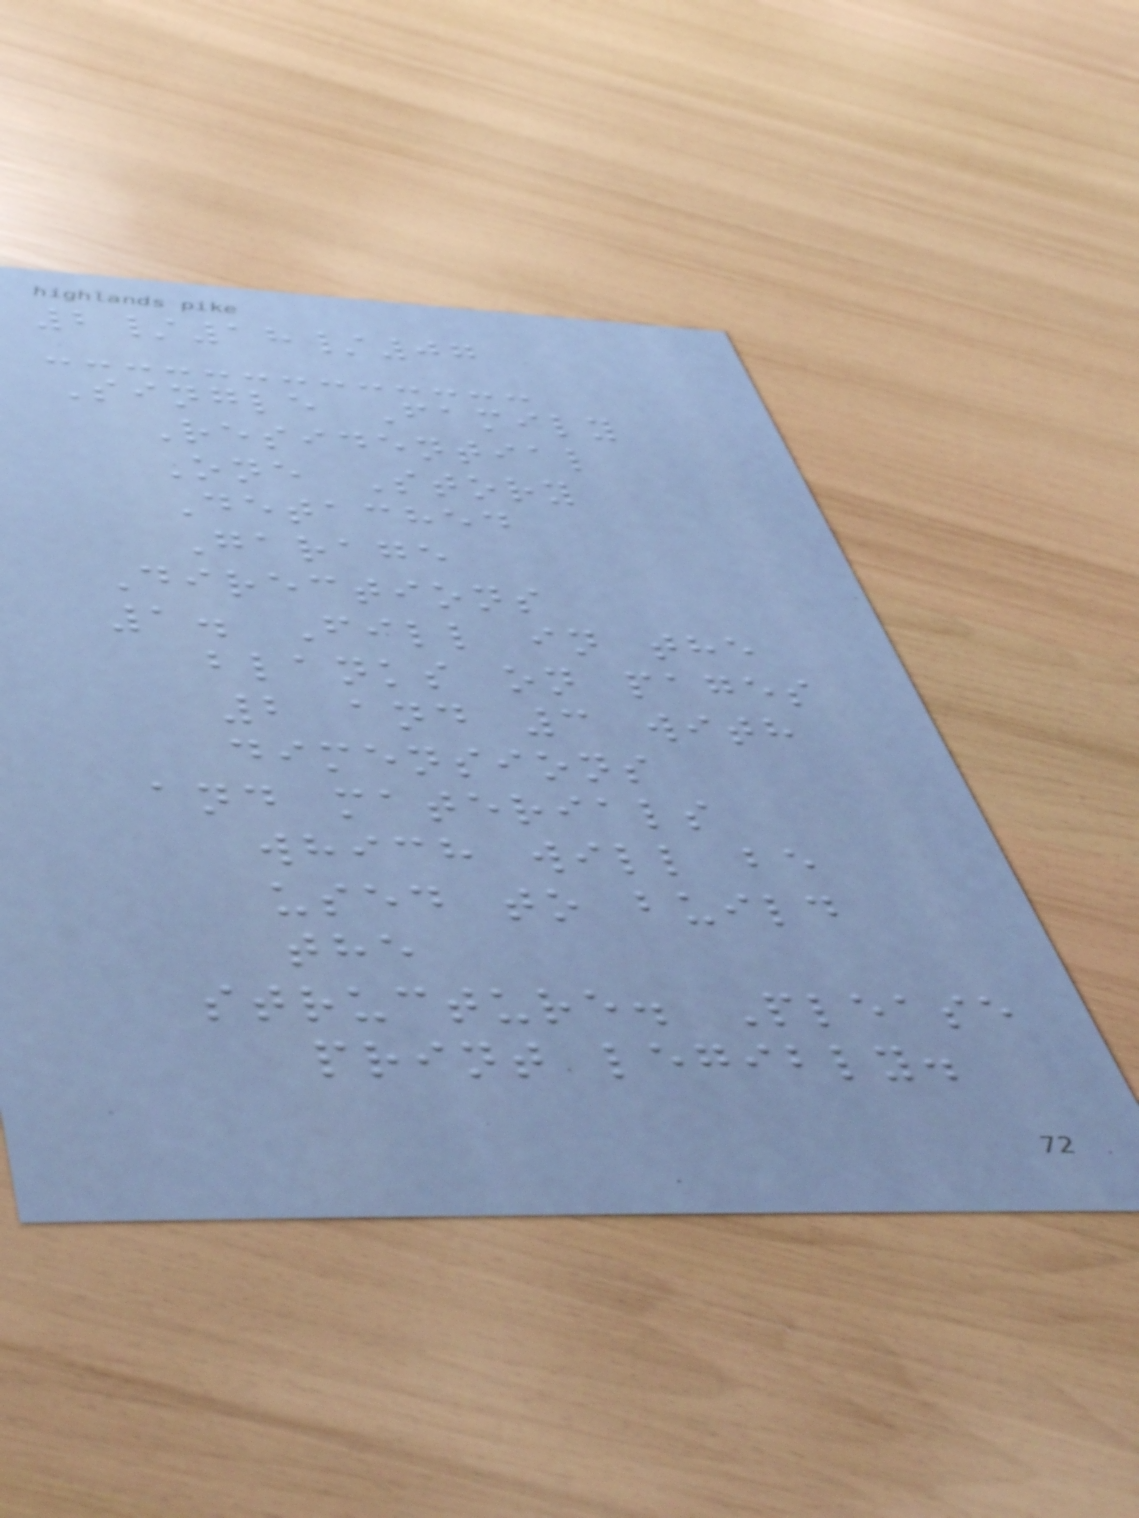2/18/07
Single Family
Residential
One Story
Detached
Garage
Directions
1. Fill in the
blanks on pages
2 and 3 with
dimensions
and materials
which will be
used to build
the
structure. Please
print legibly.
